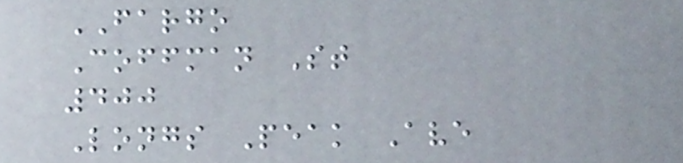FARGO
Coffman St
400
Longs Peak Ave
